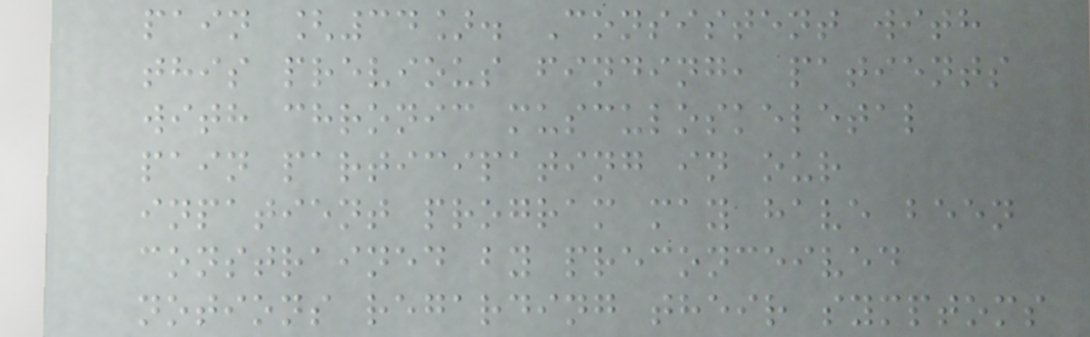pain [34]. Consistent with
this previous finding, patients
with chronic musculoskeletal
pain participating in our
inpatient program may have been
constrained by preconceived
notions regarding their symptoms
